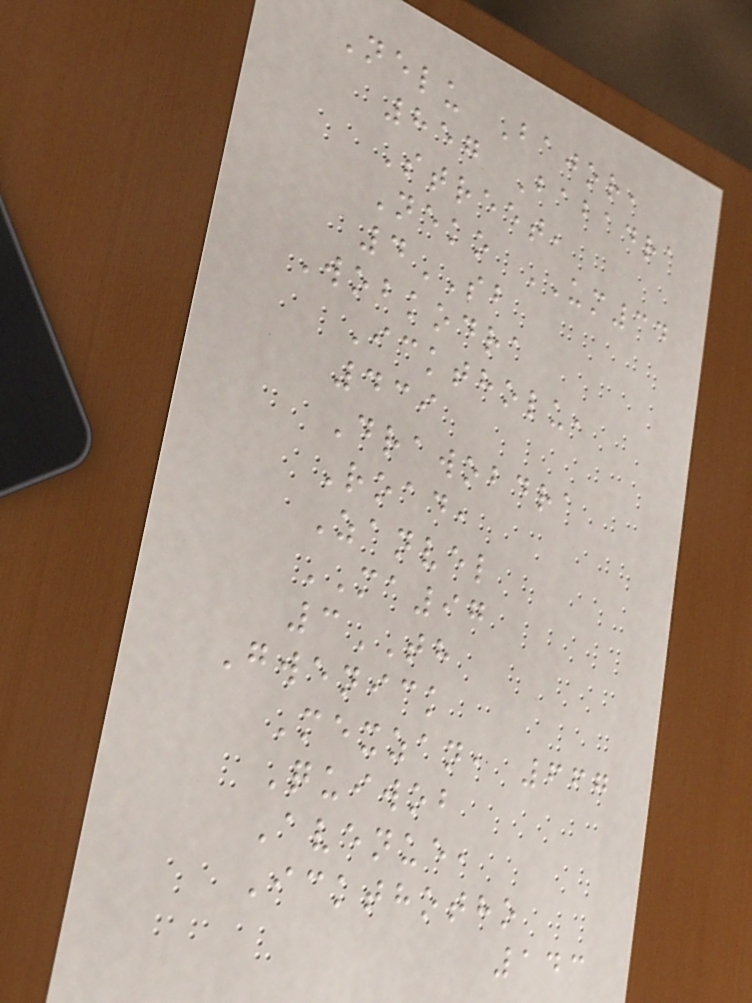Nelu Bajor,
857 Babadra
Street,
Neko UM34
4SB
Wobkodra
Icktholu,
439
Drawobdra
Road,
Zanvel
MA97
3TH
Gwenick
Mexzan, 667
Quiwob
Avenue,
Ickthotho
143
